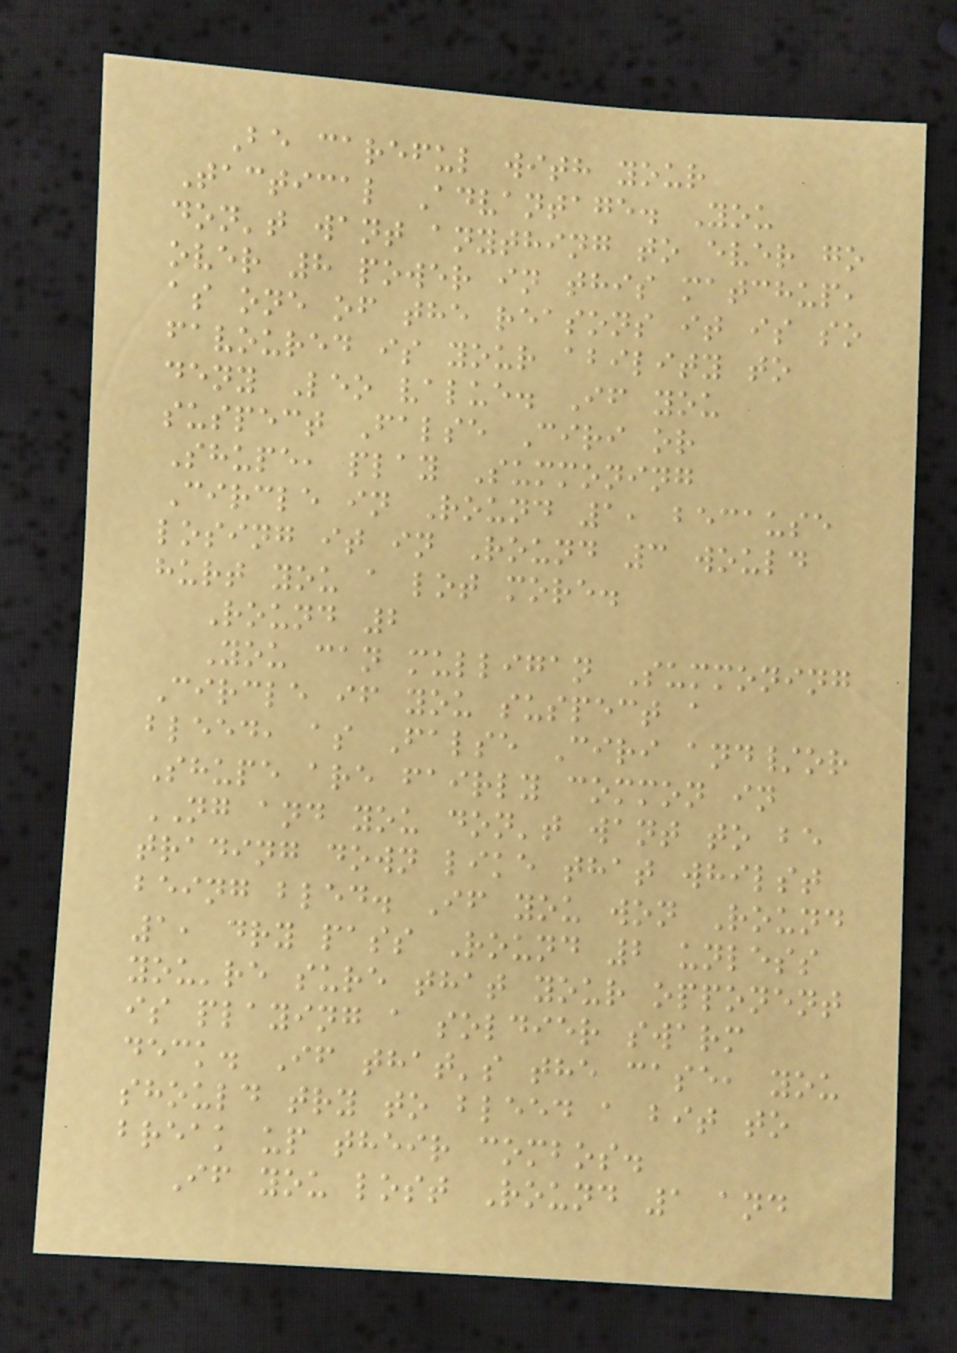Be careful with your
Tactical Advantage. You
don't want anything to ever go
over 8 power in this matchup,
as one of the reasons it is so
favoured is your ability to
deny Leo value. If you
suspect False Ciri or
Shupe, play Summoning
Circle in Round 1, because
losing it in Round 3 would
hurt you a lot more.
Round 2
You can mulligan Summoning
Circle if you suspect a
bleed, as False Ciri and/or
Shupe are fairly common in
NG and you don't want to be
trading down like that whilst
being bled. If you won Round
1, dry pass Round 2 unless
you're sure that your opponent
is playing a soldier swarm
deck. If that's the case, you
should try to bleed a bit to
break up their combos.
If you lost Round 1 and
